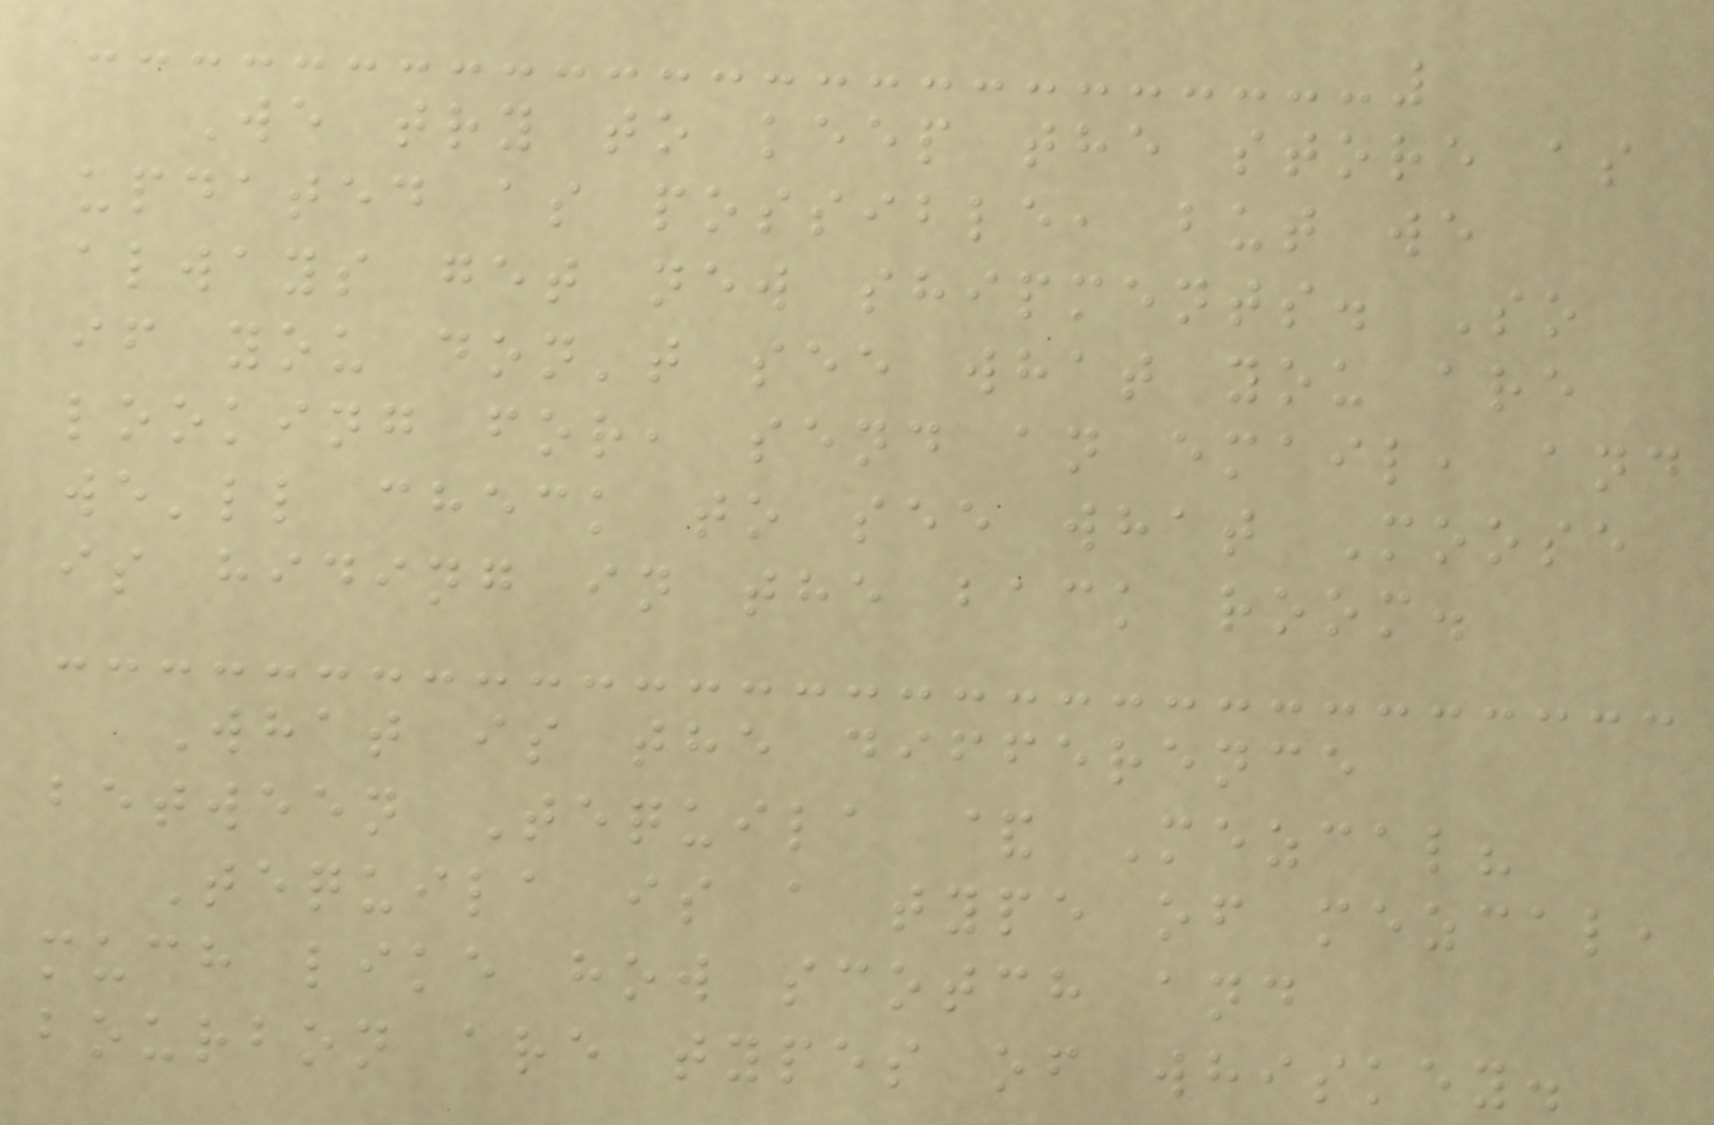We try to keep the store as
updated as possible, but we
always get new shipments. So
if you don't see what you are
looking for, send an email, and
we'll check to see what Moose
is hiding in the back room.
What is the difference
between Tequila & Mezcal?
Tequila is a type of mezcal,
much like how scotch and
bourbon are types of whiskey.
